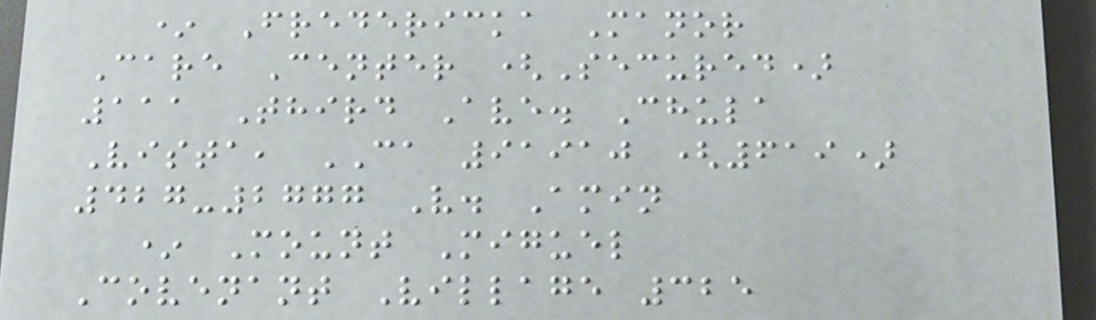* Fredericka Manor
Care Center (Secured)
111 Third Ave. Chula
Vista, CA 91910 (619)
427-2777 V. Amin
* Mount Miguel
Covenant Village 325
